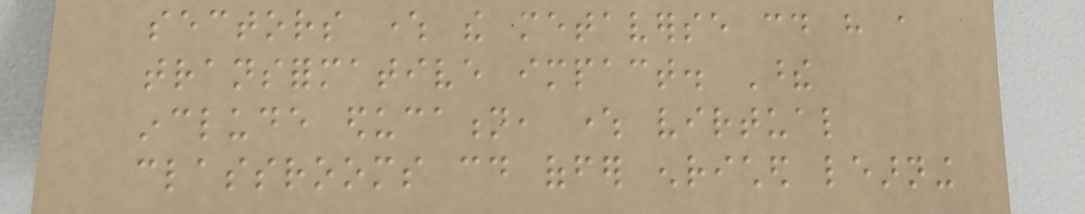sectors where the metaverse could have a
transformative impact. These
include education, where virtual
classrooms could offer enriched learning
